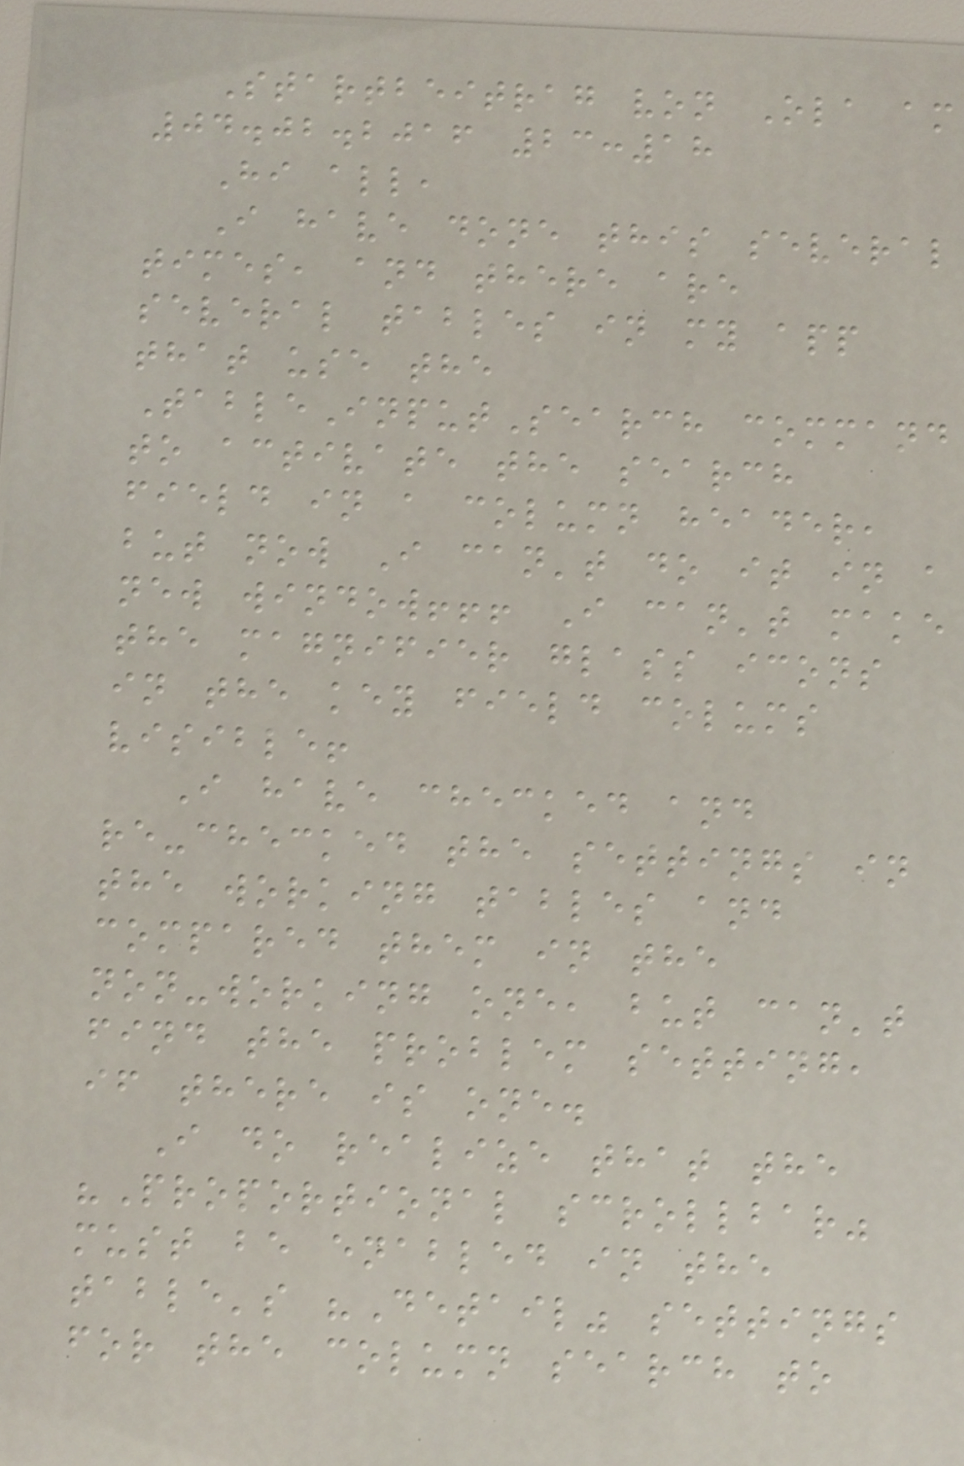Startbeitrag von Ola am
04.02.2016 23:18
Hi all,
I have done this several
times, and there are
several tables in my app
that use the
TableInputSearch command
to activate the search
field in a column header,
but now I can't do it in a
new window!!! I can't make
the magnifier glass icons
in the key field colums
visible!
I have checked and
re-checked the settings in
the working tables and
compared them in the
non-working one, but can't
find the problem setting,
if there is one.
I do realize that the
"Proportional scrollbar"
must be enabled in the
table's "Detail" settings
for the column search to
